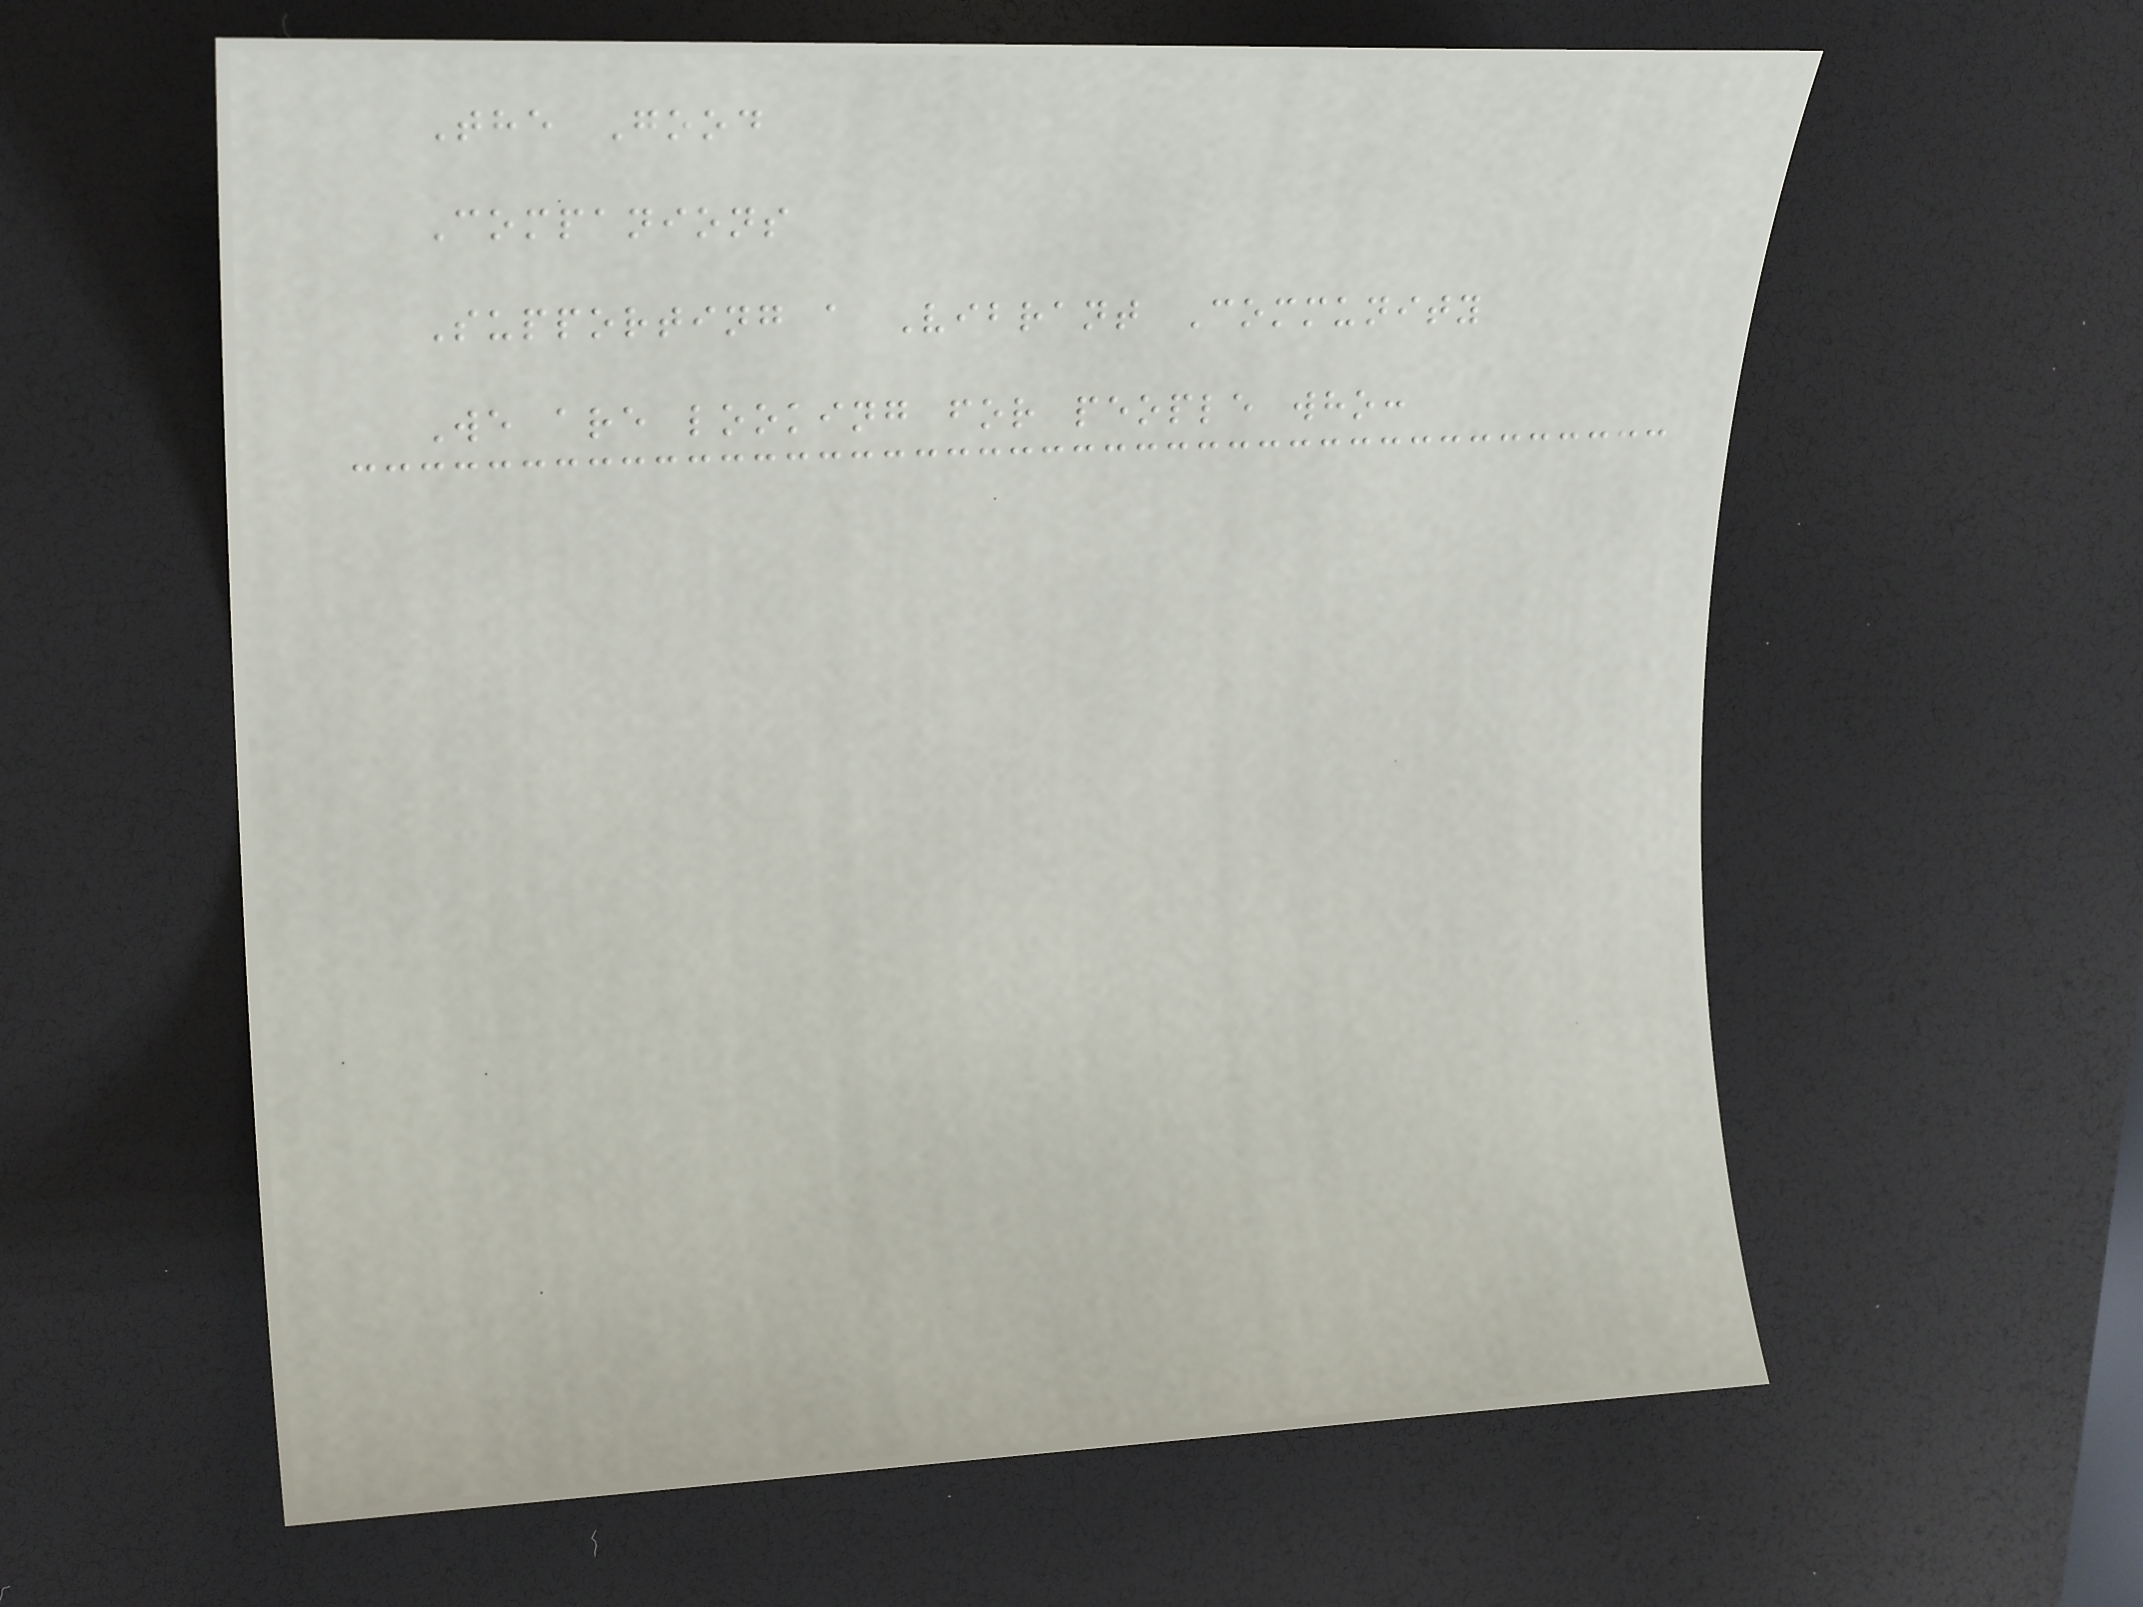The Good
Companions
Supporting a Vibrant Community
We are looking for people who:
